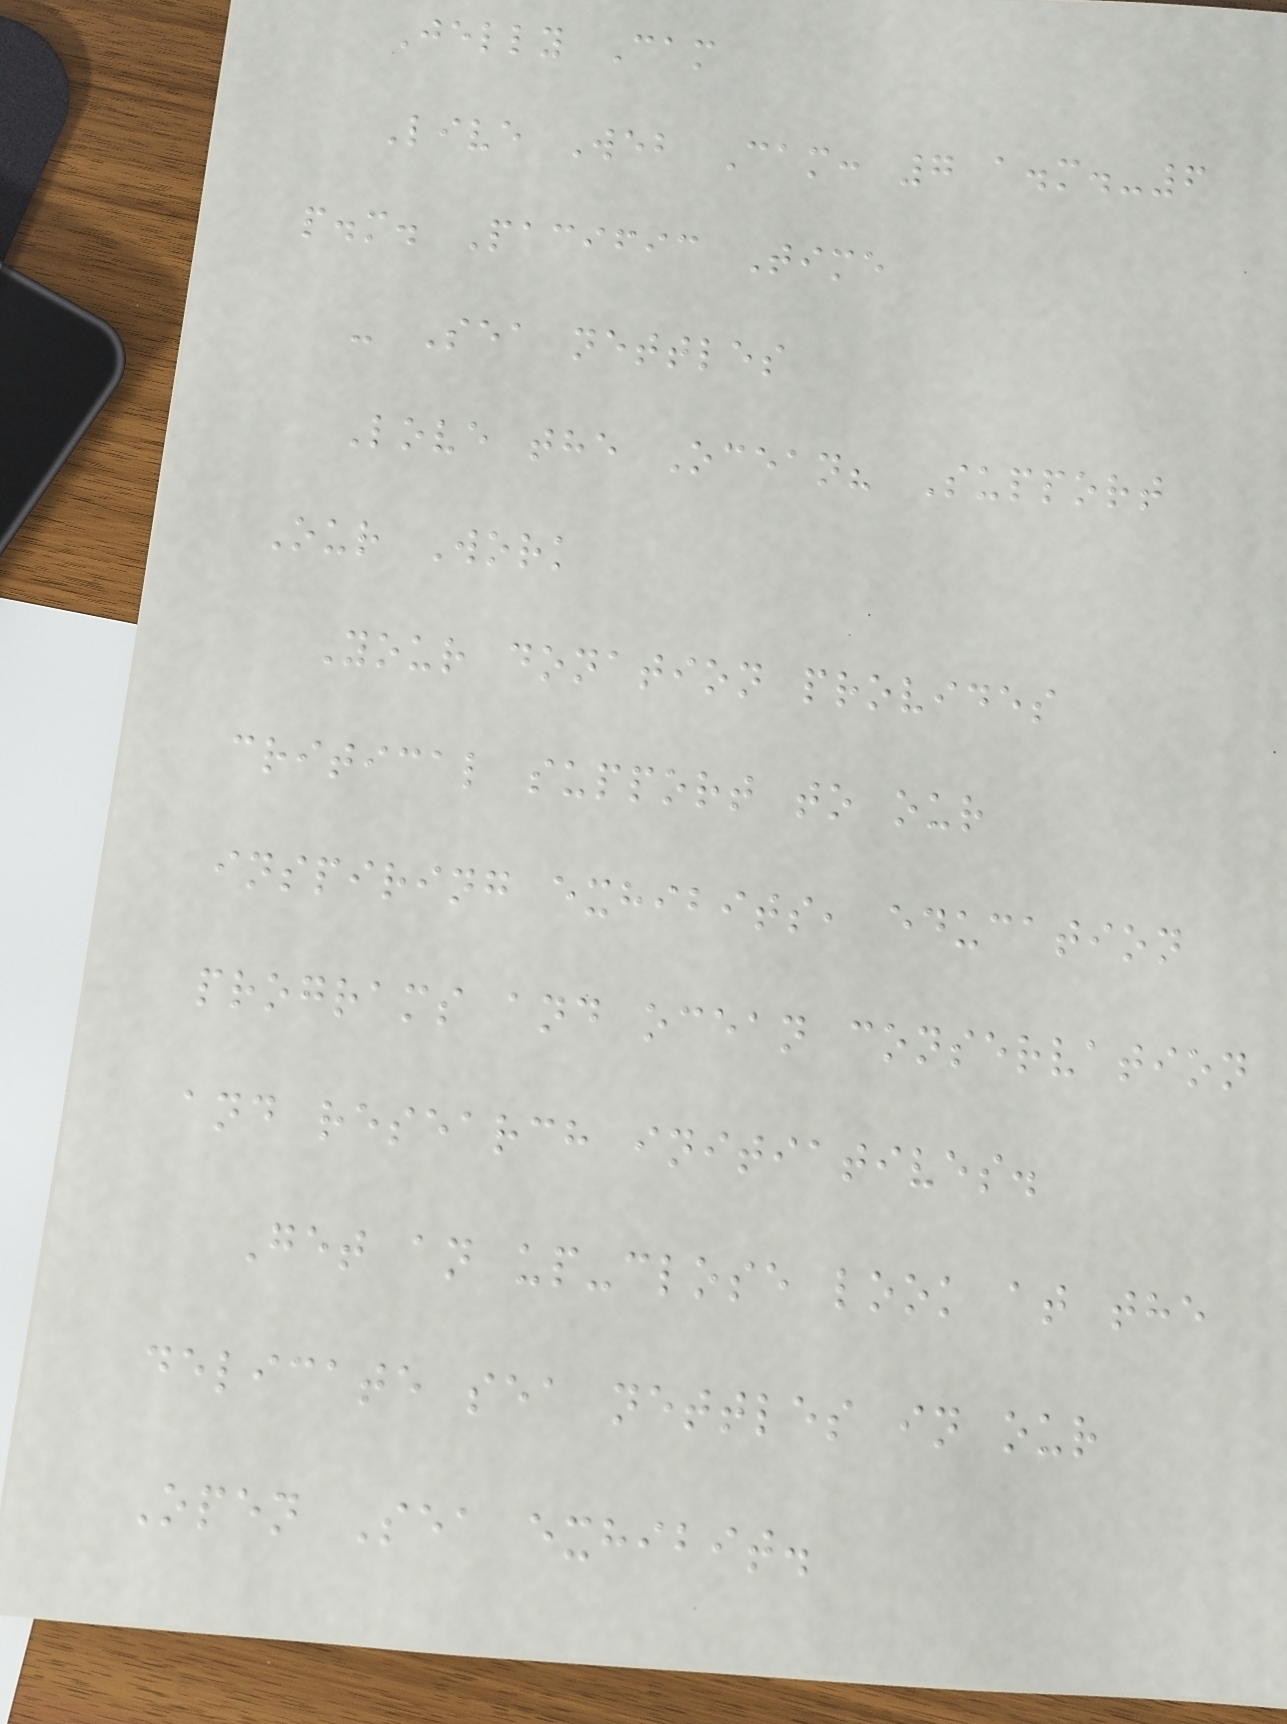Jelly Cam
Live Web Cam: 7 a.m.-6
p.m. Pacific Time
- Sea nettles
Love the Ocean? Support
Our Work
Your donation provides
critical support to our
inspiring exhibits, education
programs and ocean conservation
and research initiatives.
Get an up-close look at the
delicate sea nettles in our
Open Sea exhibit.
